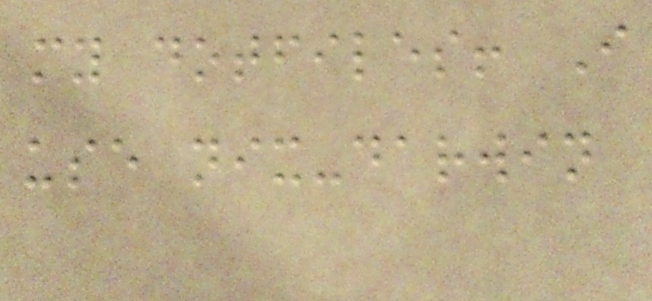my dotfiles! I
use nix-darwin
